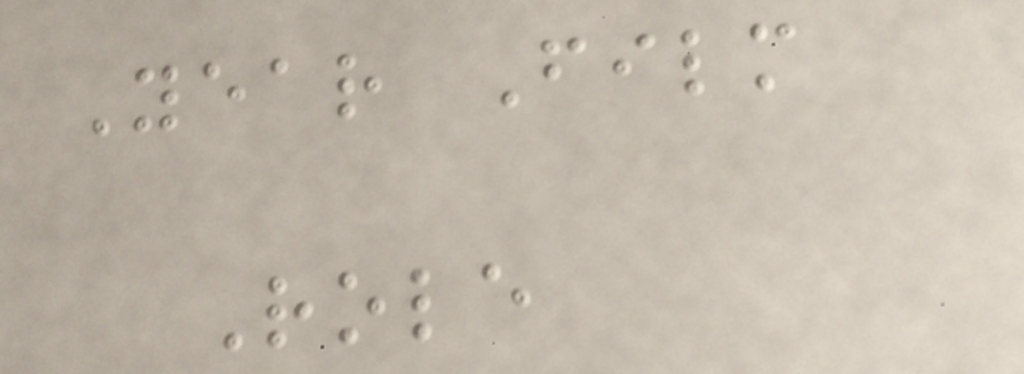Year Film
Role
